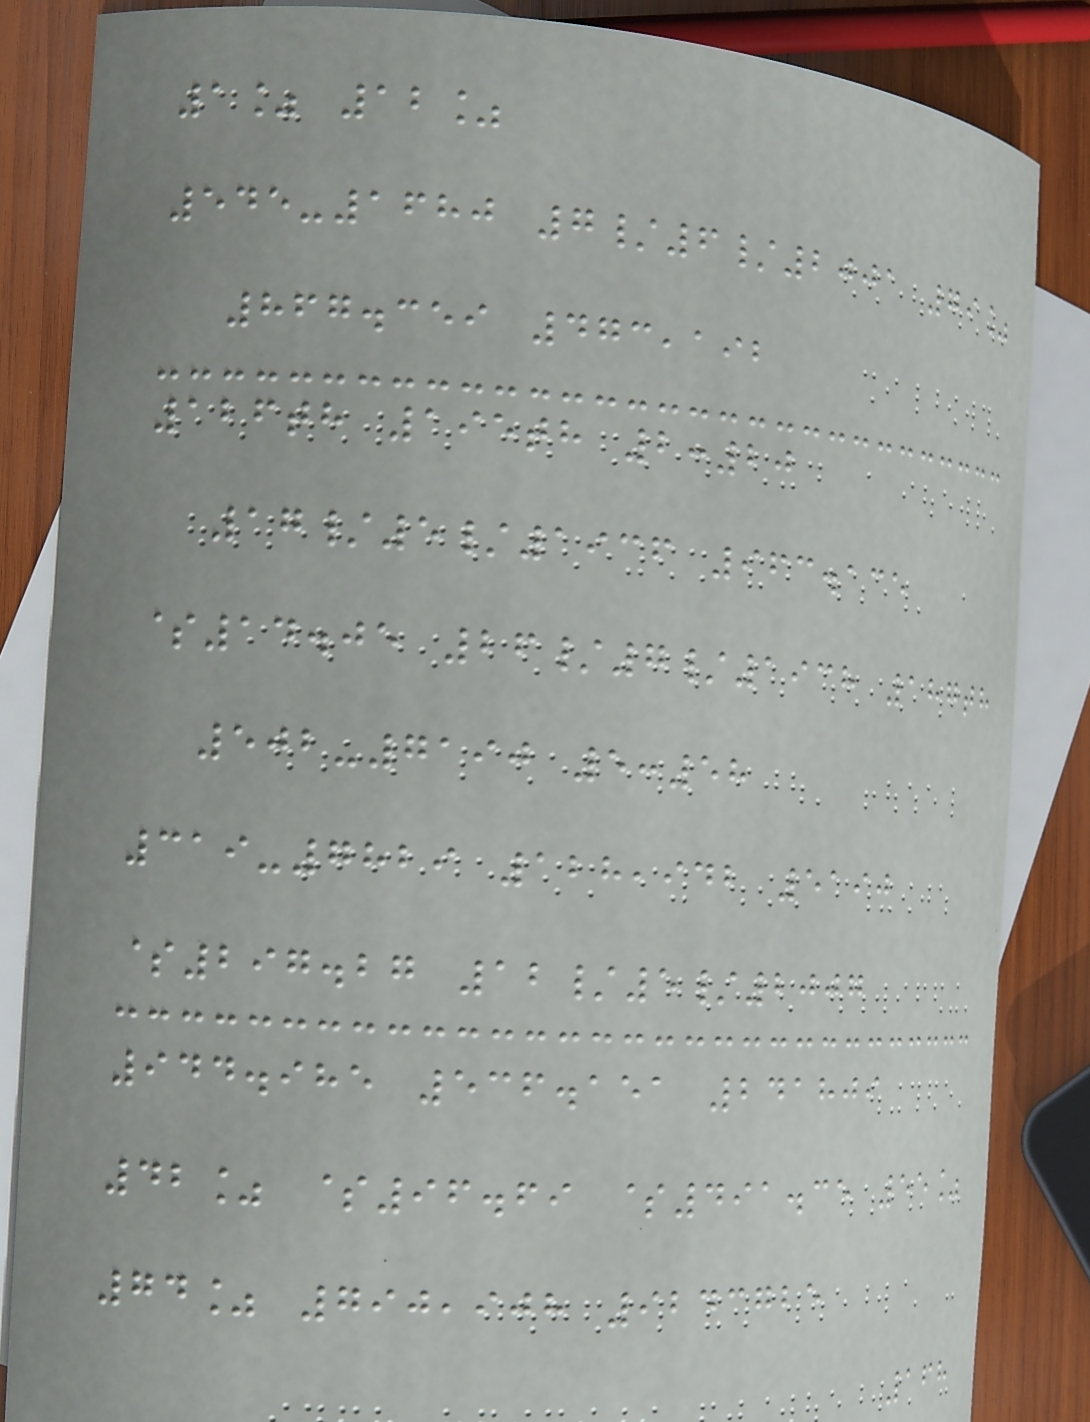1% 12%
545-1680 7/6/2001 79%
867.359 473,192
126th 195th 2:20
17/5/1936 963.135
$14.05 26/7/1938 187th
502-7190 5:58
319-7829 128,942 5190
$297.27 12/5/2007
944.985 536.151 241809
42% $96.69 $491.35 55%
74% 790,908 9243725
168
